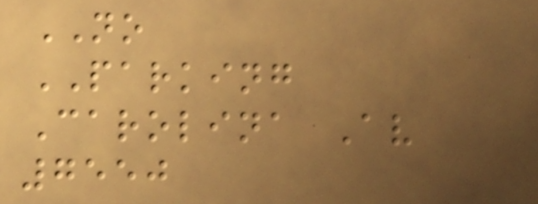NO
PARKING
Carolina Av
7550
